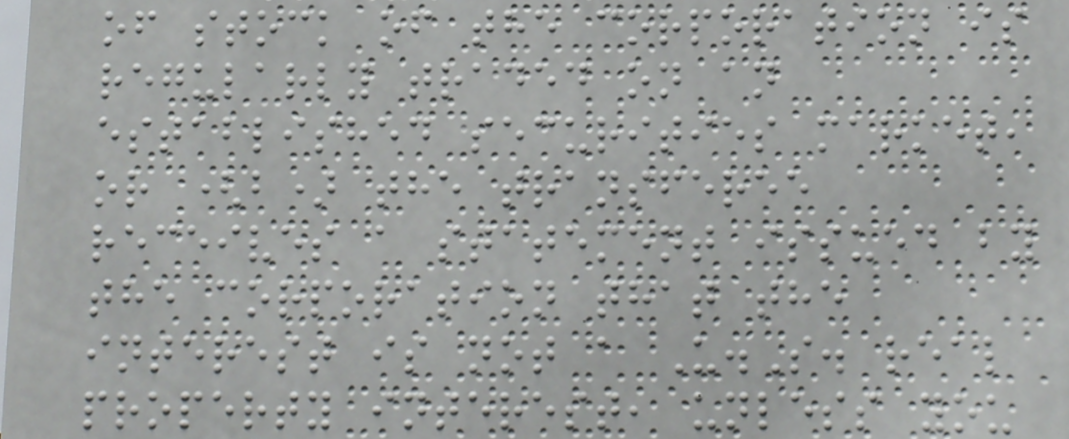of stock of the corporation is
regularly traded on an
established securities market,
or (b) the transferee
receives a statement issued by
the corporation that the
interest is not a U.S. real
property interest, unless you
